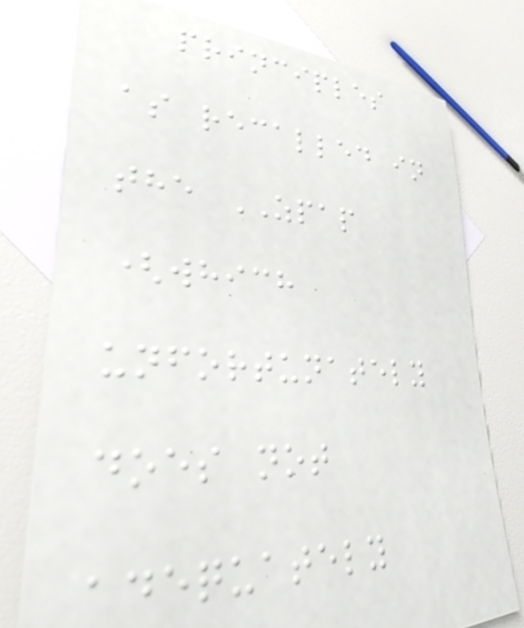principles
as recalled in
the ZPAP
(which
unfortunately
does not
adequately
